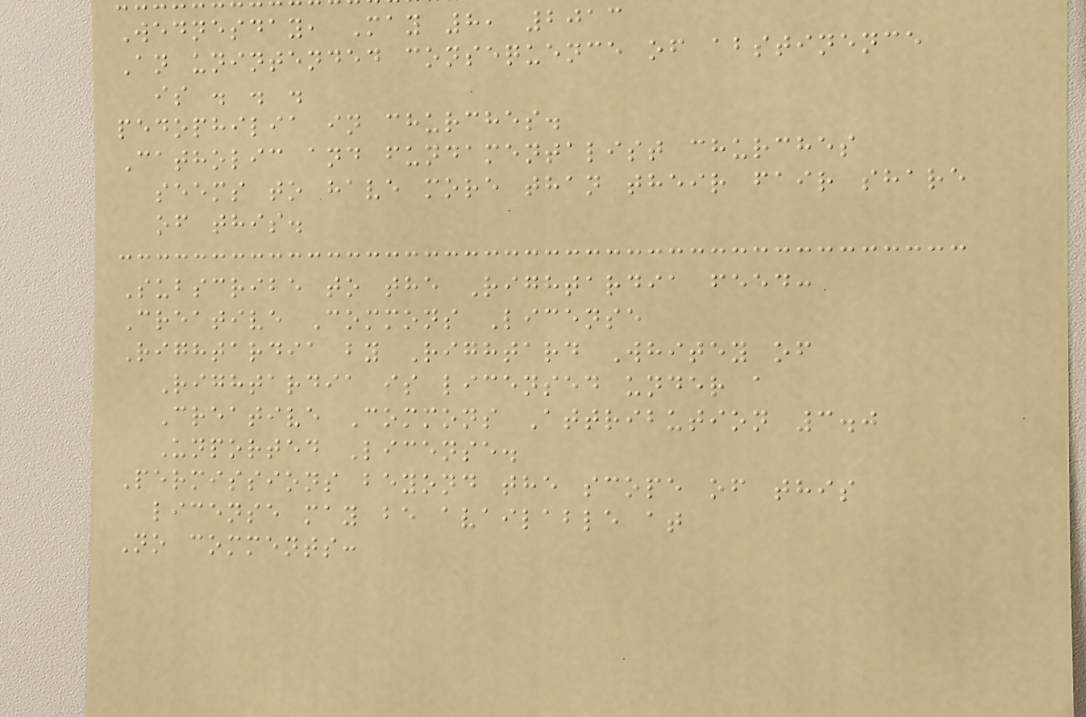Wednesday, May 8, 2013
An unintended consequence of abstinence
is . . .
pedophilia in churches.
Catholic and fundamentalist churches
seems to have more than their fair share
of this.
Subscribe to the Rightardia feed:
Creative Commons License
Rightardia by Rightard Whitey of
Rightardia is licensed under a
Creative Commons Attribution 3.0
Unported License.
Permissions beyond the scope of this
license may be available at
No comments:
